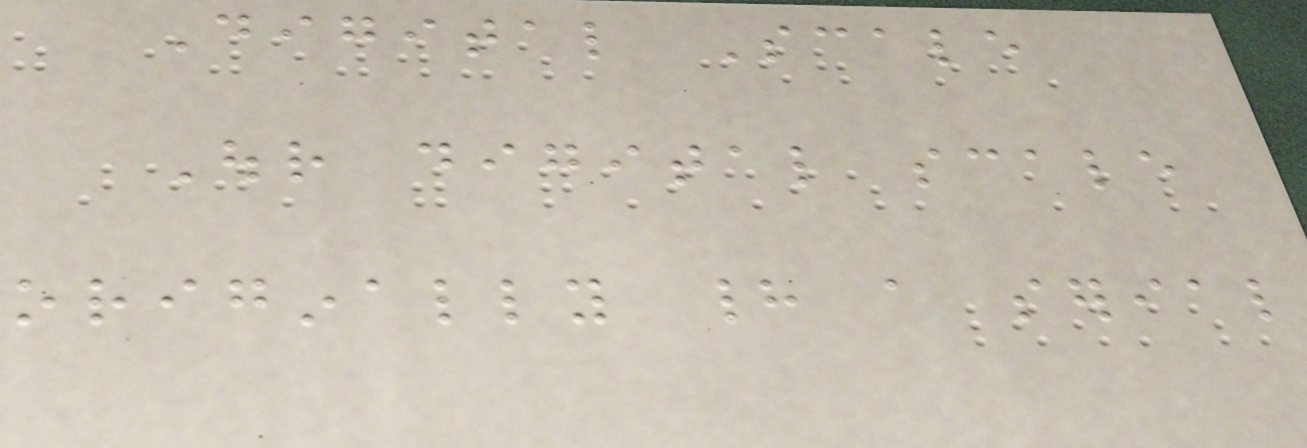Digital Scale
Our digital scale
originally had a serial
